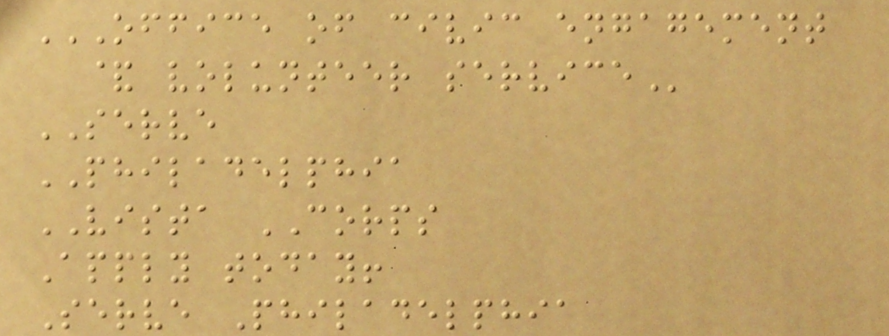OFFICE OF CIVIC ENGAGEMENT
& VOLUNTEER SERVICE
SERVE
PHILADELPHIA
VISTA CORPS
Apply today!
Serve Philadelphia
